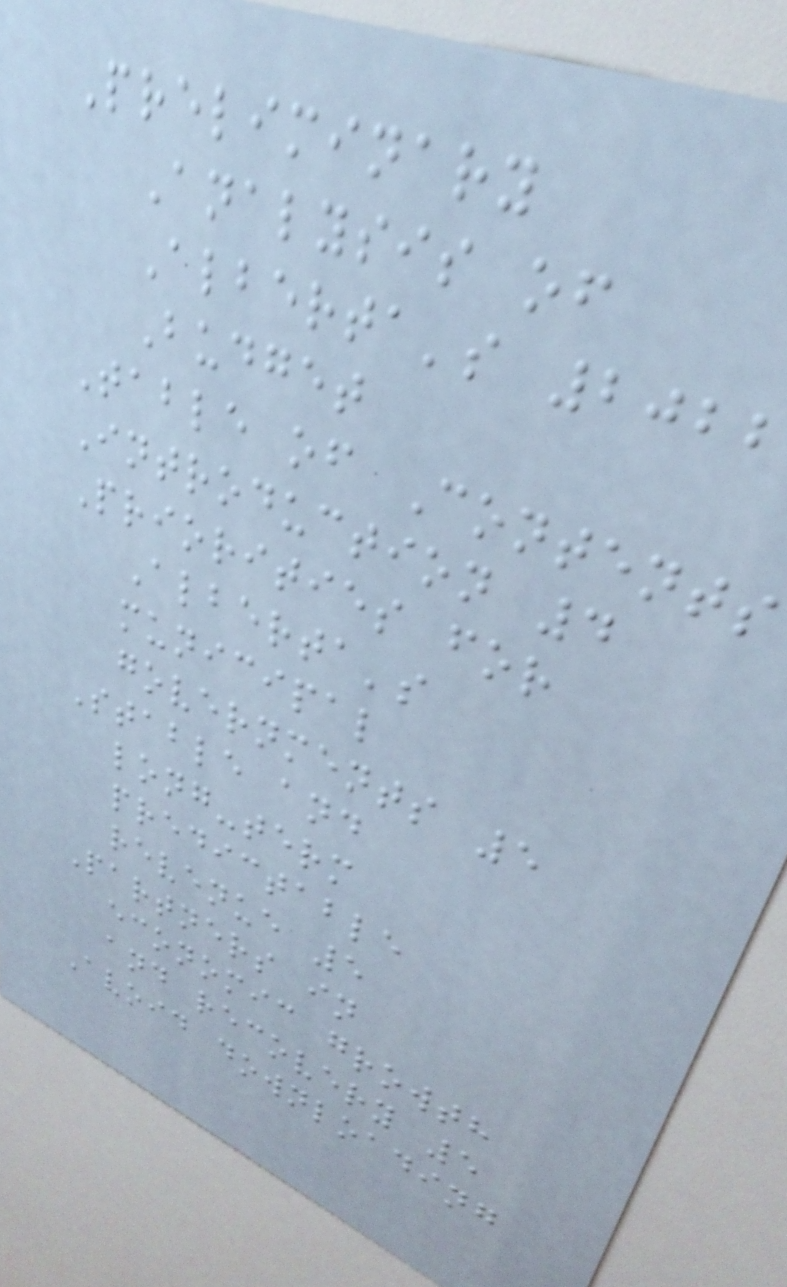Preliminary
Analysis of
Alberta's 2022
Budget
Table of Contents
Introduction 4
Priorities for
Alberta's
municipal
governments 5
Stable and
long-term
predictable
revenue 5
Partners in
economic growth
and recovery 5
Avoid downloading
